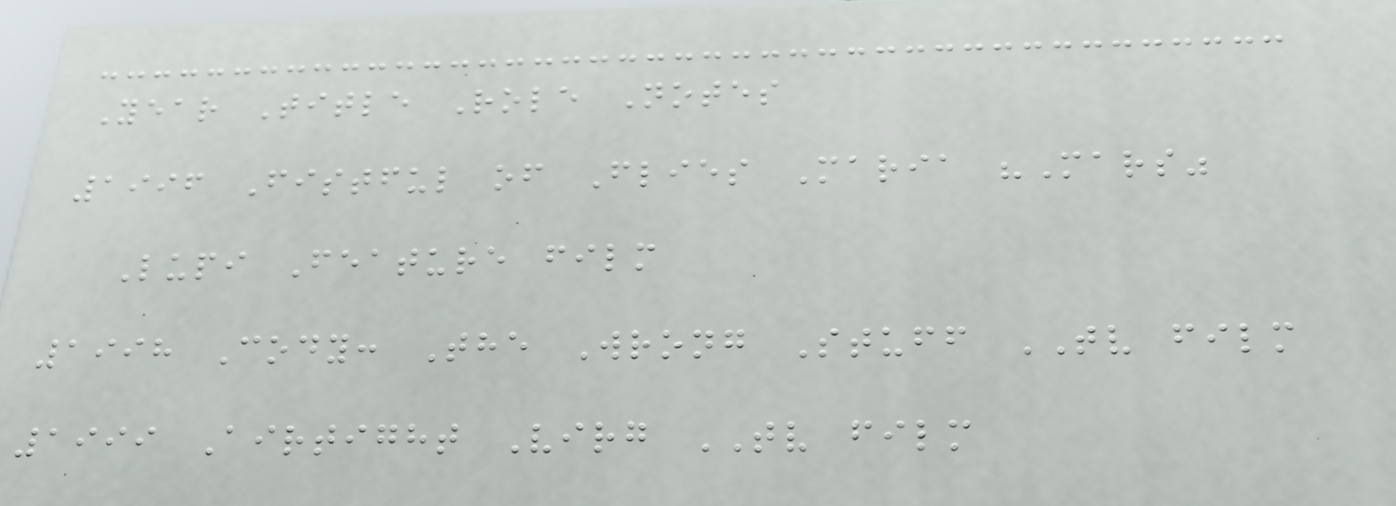Year Title Role Notes
1996 Fistful of Flies Maria "Mars"
Lupi Feature film
1998 Cody: The Wrong Stuff TV film
1999 Airtight Virg TV film
